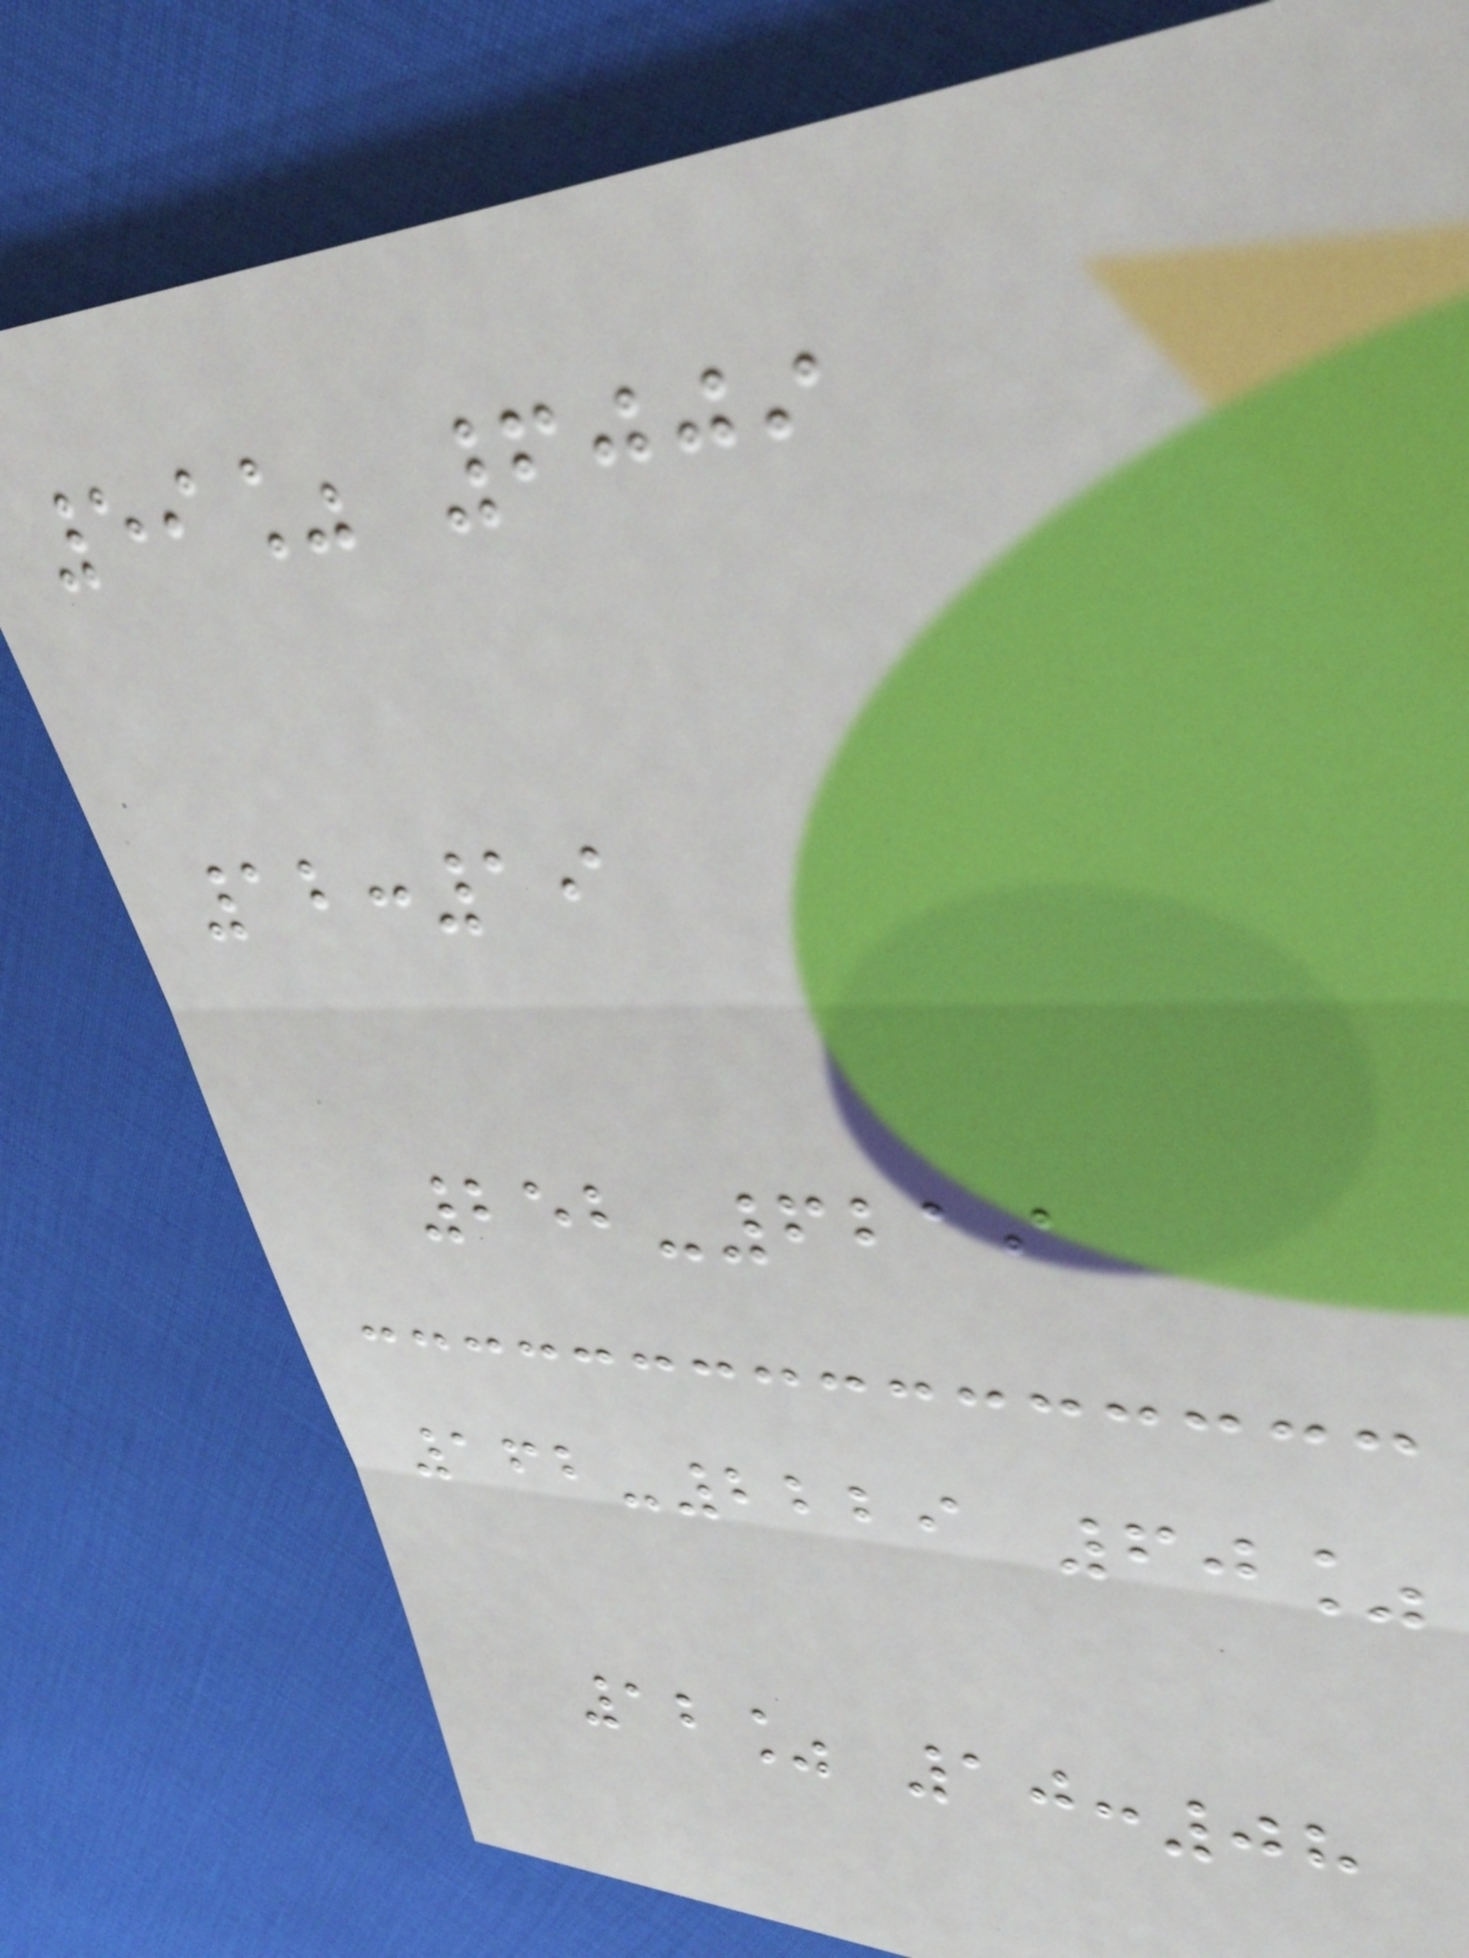59% 6009
12:19
252-6219
162-2229 60%
12% 10:08
